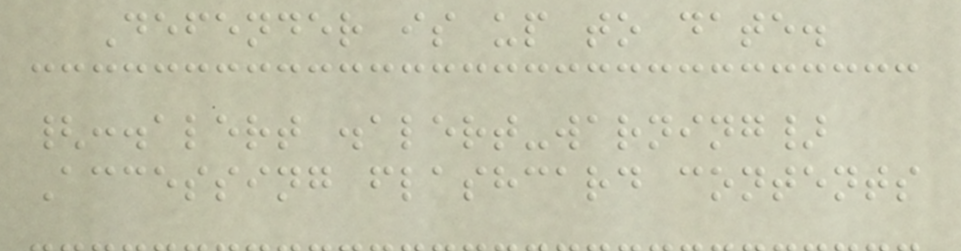Defender is up to date.
{:.alert .alert-warning}
Accessing flashcard contents
